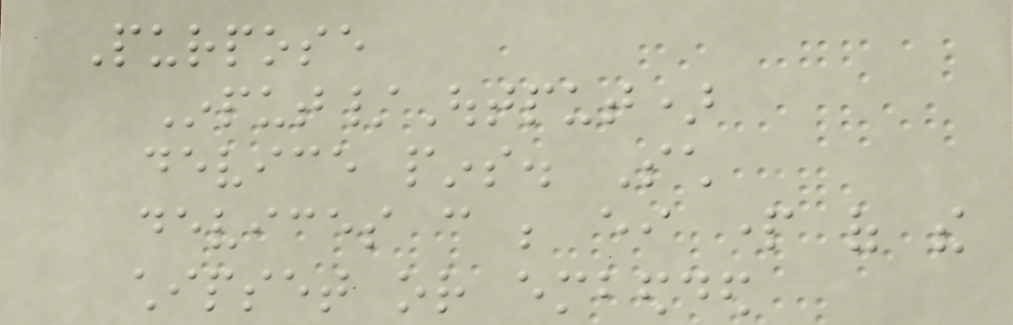Purpose
Input/Output)
device pins. Such
devices can be either part of the
chipset or embedded
